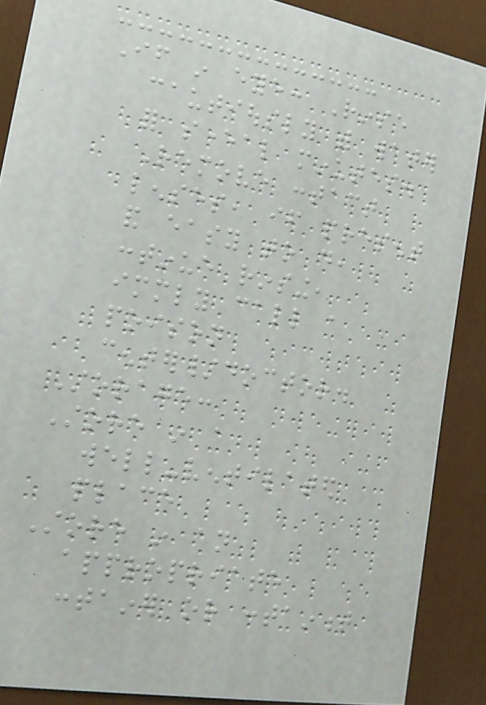If in eye: Rinse
cautiously with water
for several minutes.
Remove contact
lenses, if present
and easy to do,
continue rinsing,
immediately call a
poison
center/doctor.
Storage:
Store in a
well-ventilated
place
Store in an
appropriate
container or containment
